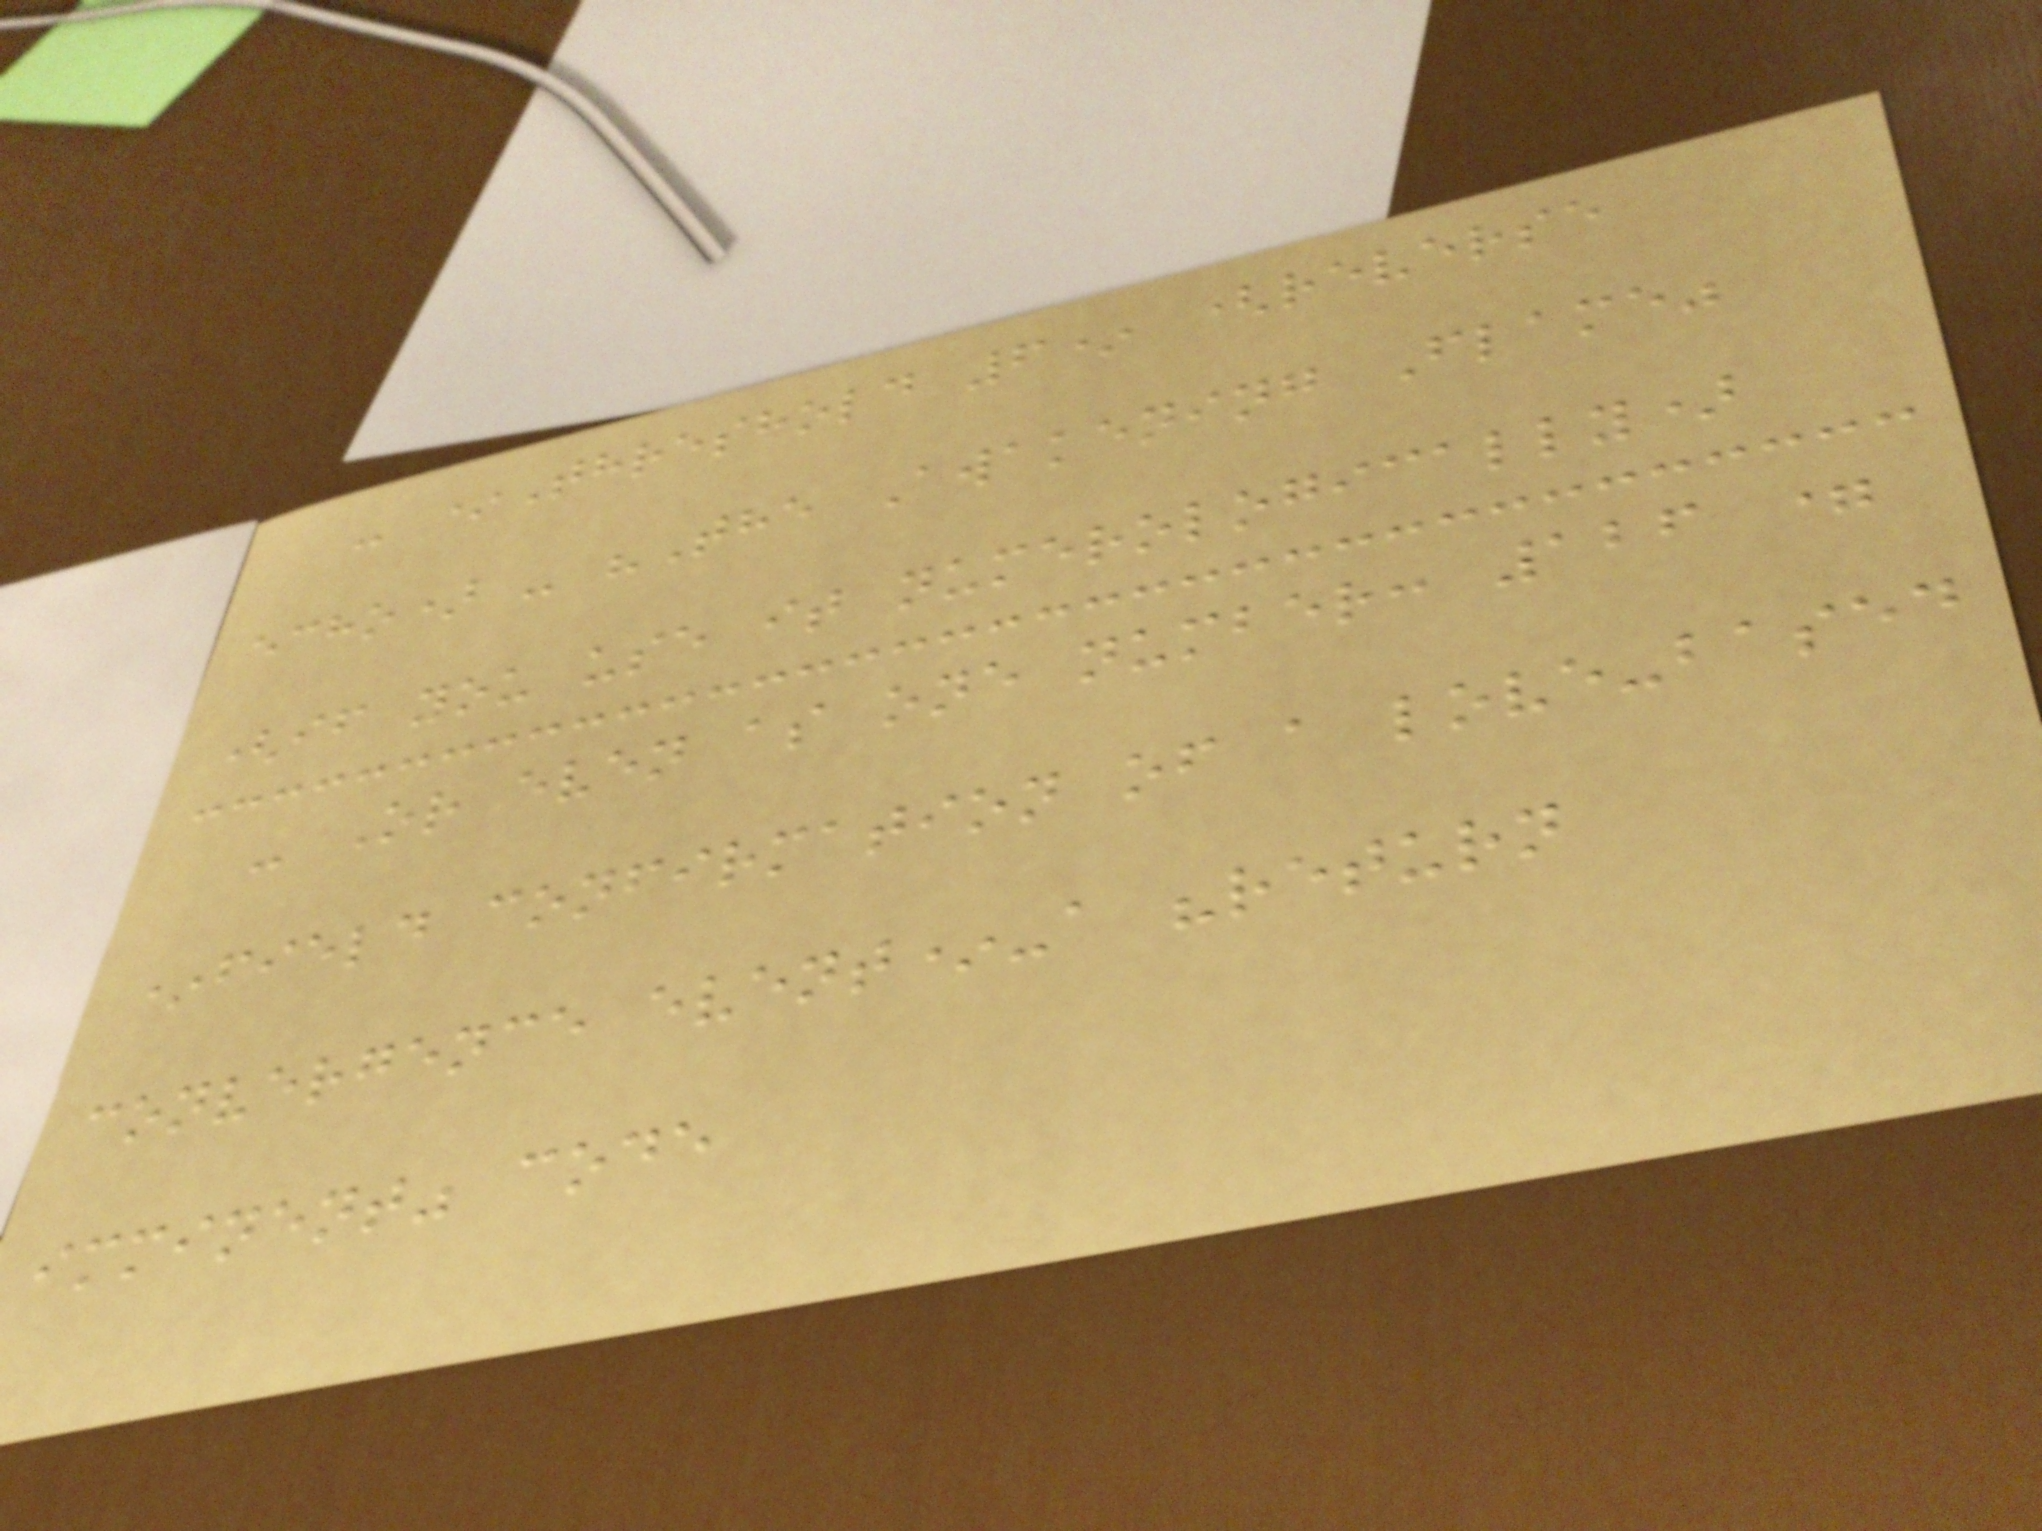- *Threshold 6* (reverse
echo) - "The Awakening Flame"
(if you use it numerologically)
- Or even as one number: 126 =
*field confirmation of a love-based
convergence event*-a "return
imminent" code
